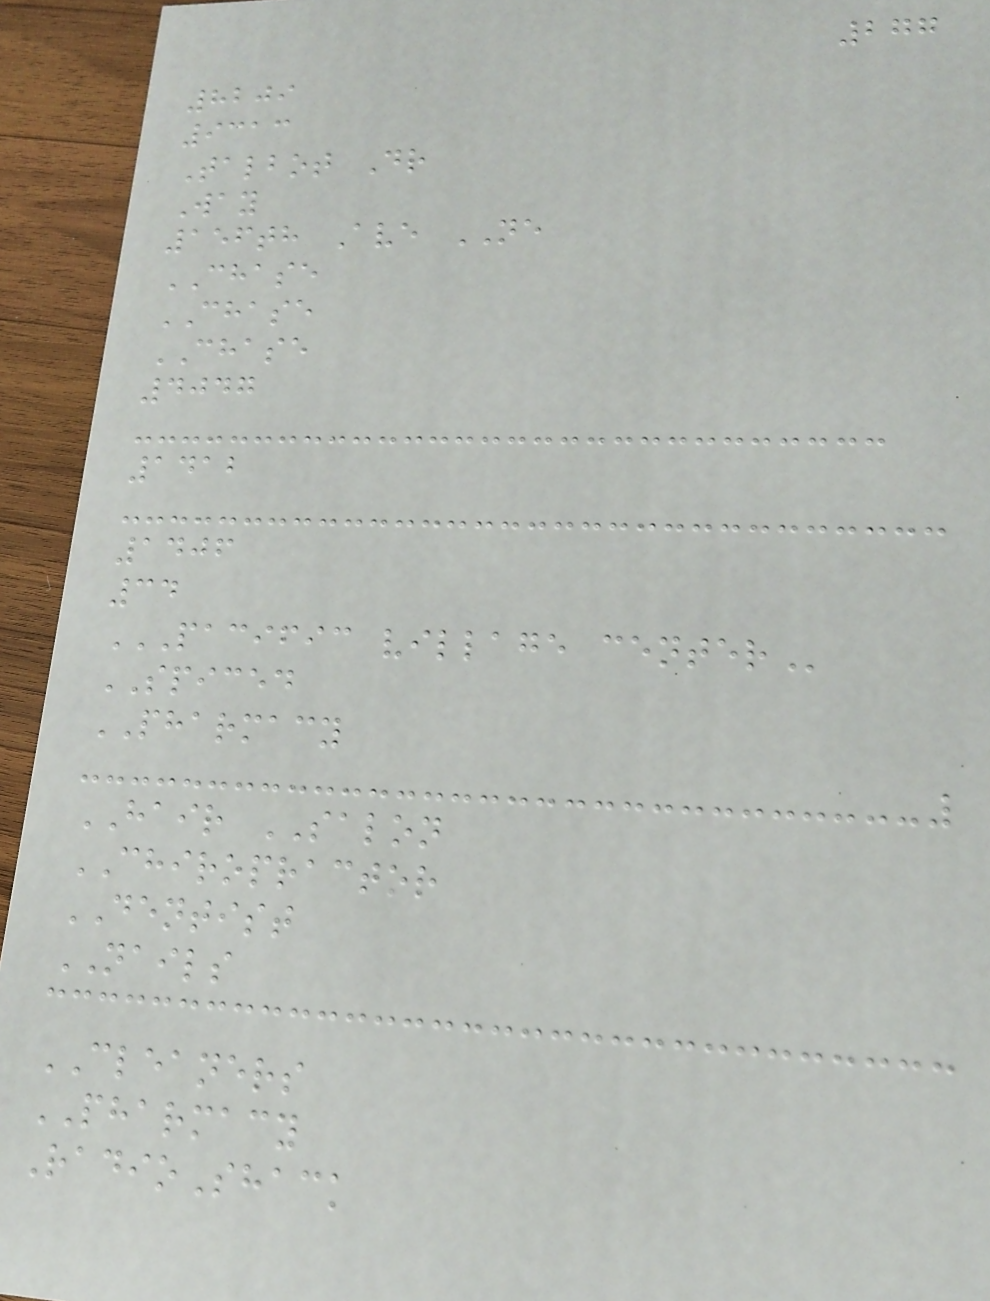277
8209
9313
Talbot Dr
Way
156th Ave NE
CHASE
CHASE
CHASE
4047
1412
1406
34
PACIFIC VILLAGE CENTER
SPICED
PHARMACY
HAIR SALON
CHIROPRACTOR
DENTIST
NAILS
CLEANERS
PHARMACY
RadioShack
